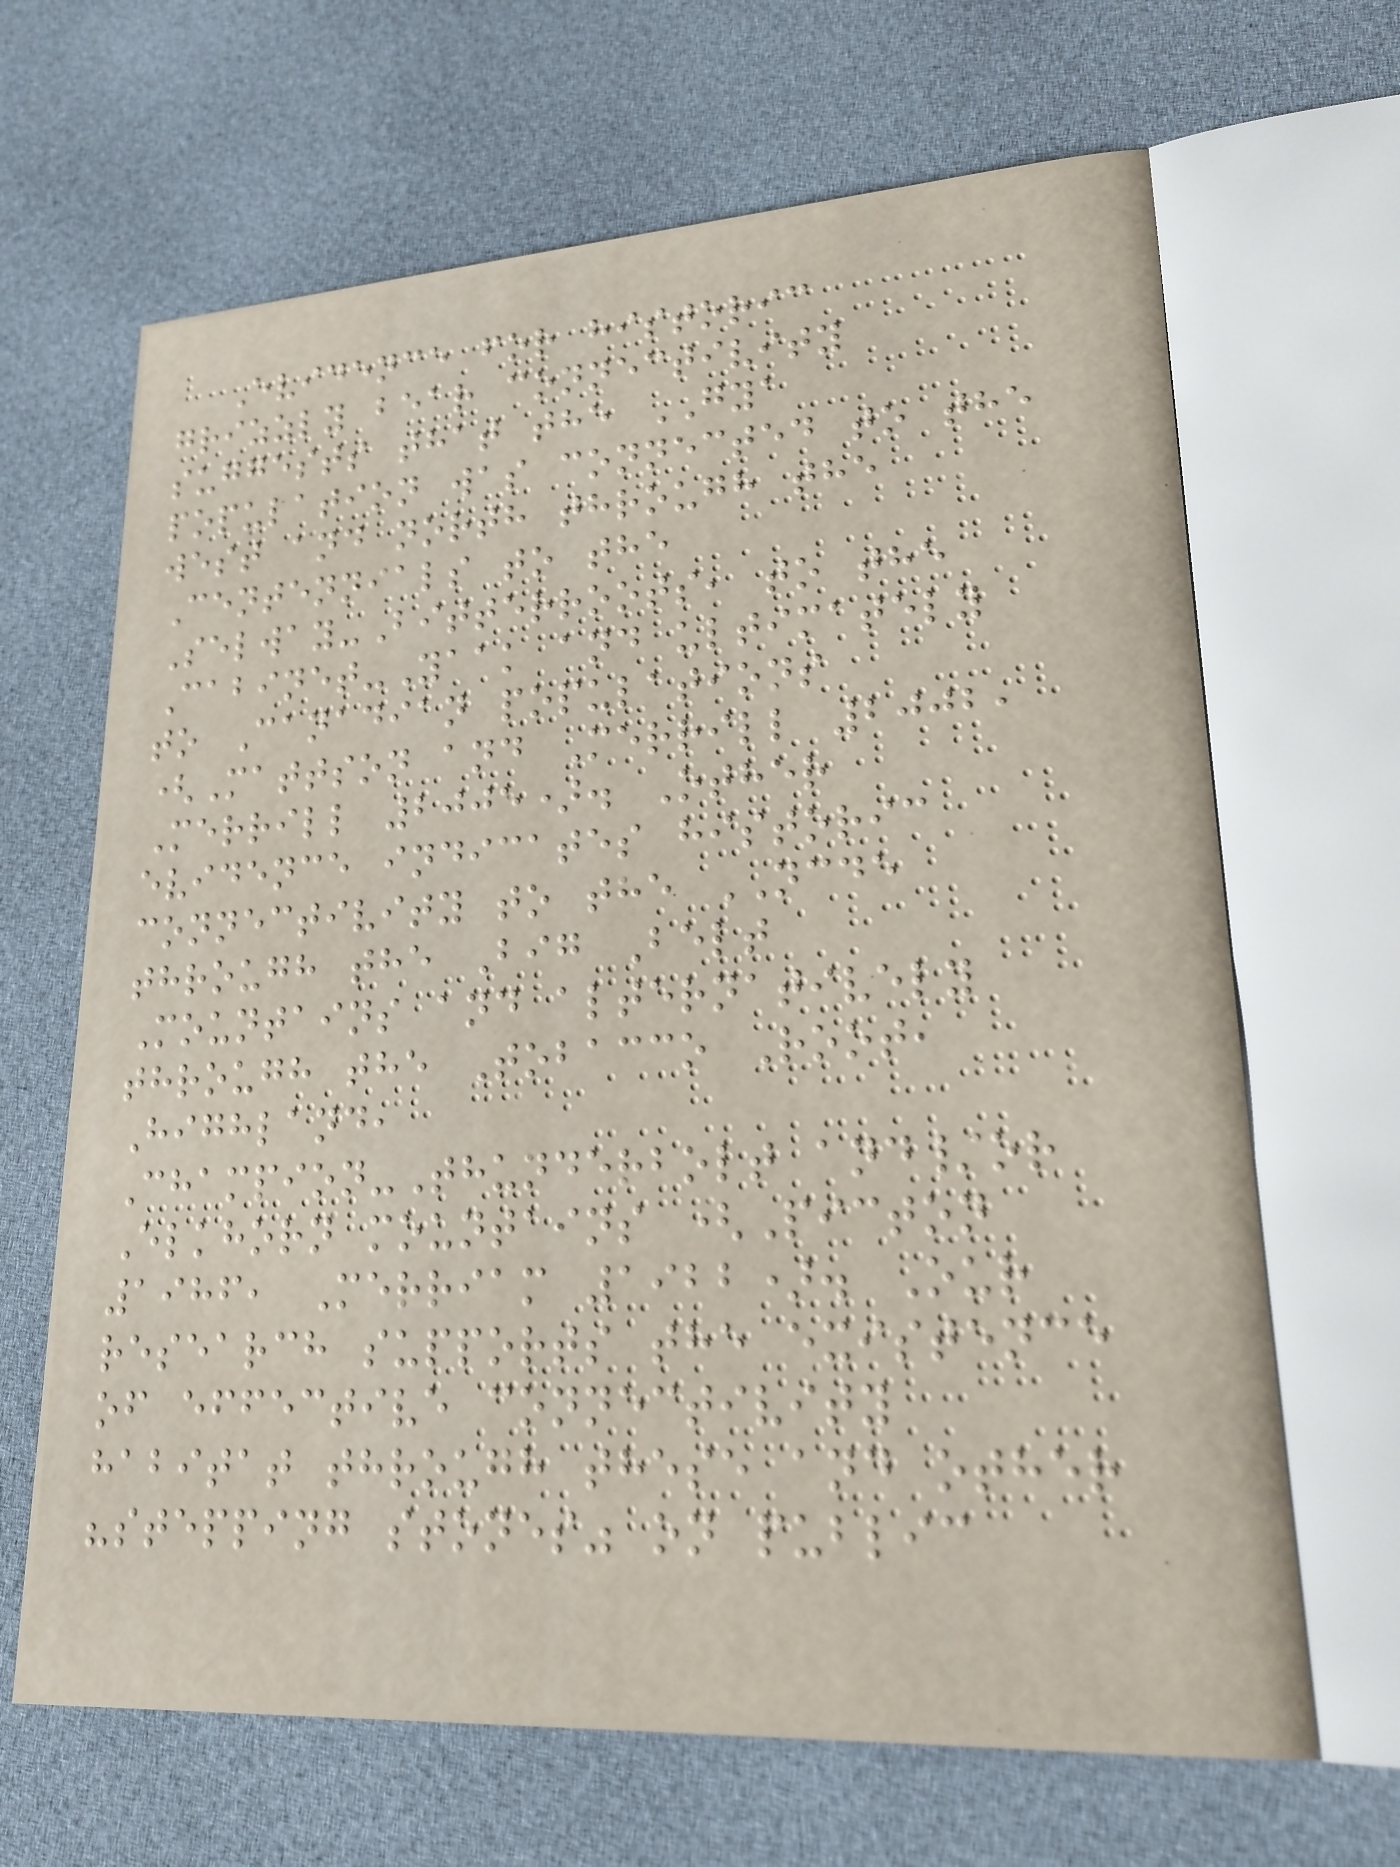Evidence for historic
grizzly bear connectivity
suggests that the GYA
population was connected to the
west and north through the
Centennials to the
Selway-Bitterroots, to the
Cabinet-Yaak and ultimately
to Canadian populations
(Mattson and Merrill 2002,
Merrill 2005). Other
evidence indicates historic
connectivity to the NCDE
through the Big Belt
Mountains and alternatively
through the Tobacco Root,
Highland,
Champion-Thunderbolt and/or
Elkhorn mountains (Picton
1986, Merriam 1922). Our
research supports the existence
of effective connectivity
habitat through these and other
"stepping stones" on public
